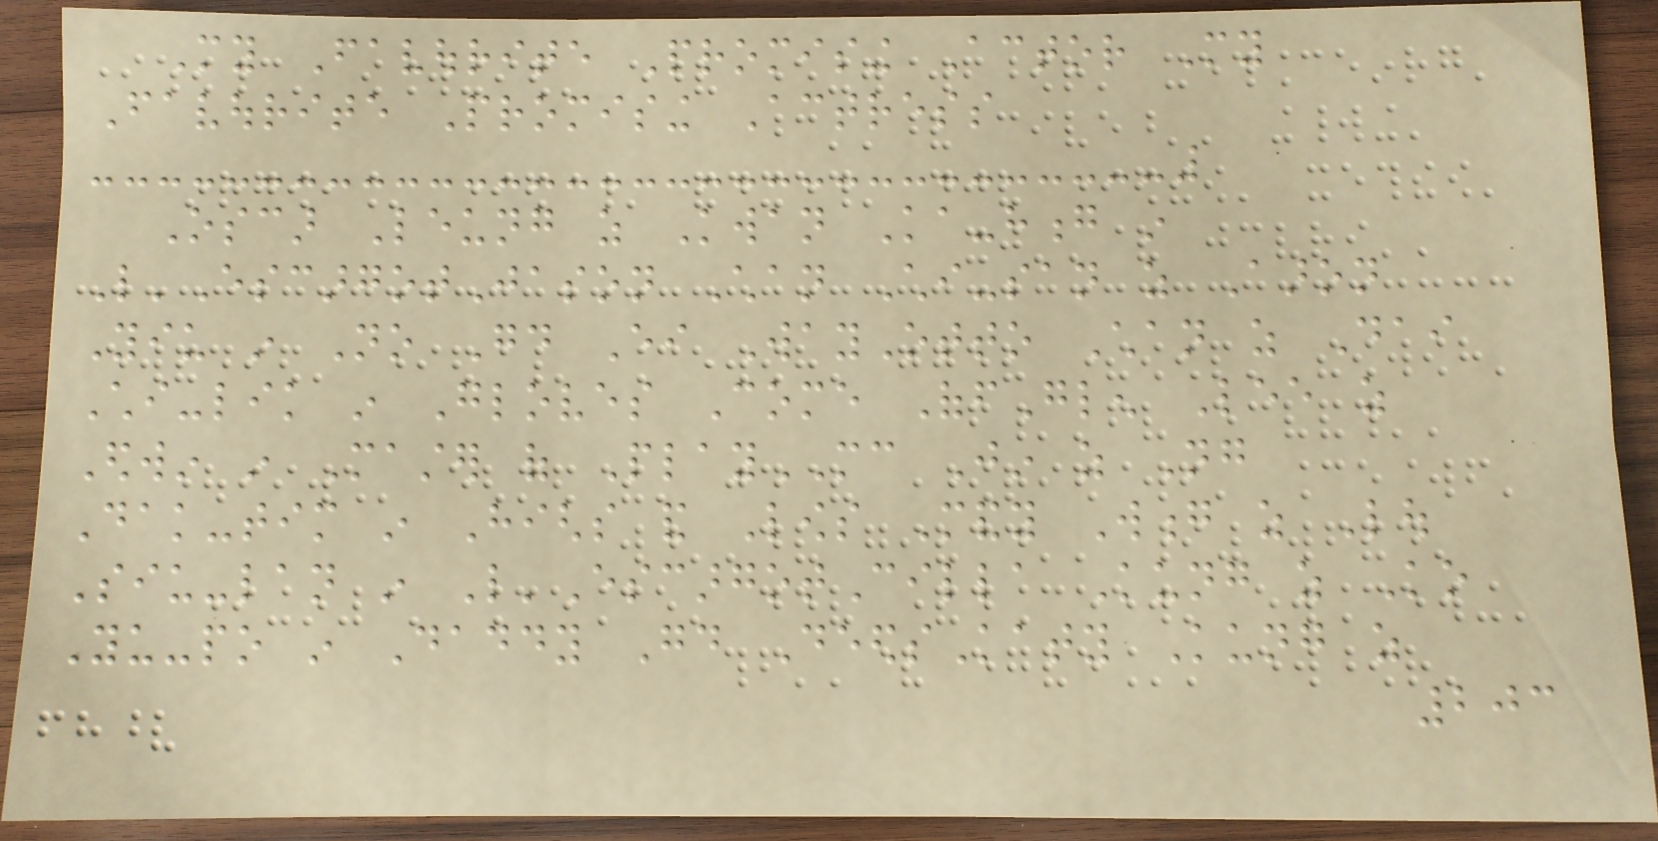My Favourite Promising Actor My
Favourite Promising Actress
Oscar Leung as Kwan Ka-hong in
L'EscargotJason Chan Chi-san as Aaron
Yiu in No Good Either WayOtto Chan as Dai
Chi-lik in Gloves Come OffGlen Lee as
Edwin in Master of PlayMC Jin as Ng
Dak-tim in Highs and Lows Mandy Wong as Lou
Siu-lan in L'EscargotCilla Kung as Ko
Yu-po in Daddy Good DeedsKaty Kung as
203
